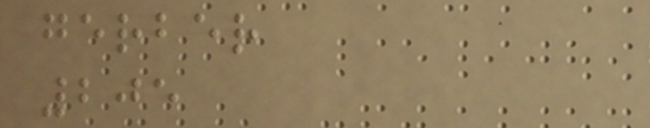gerber
205
